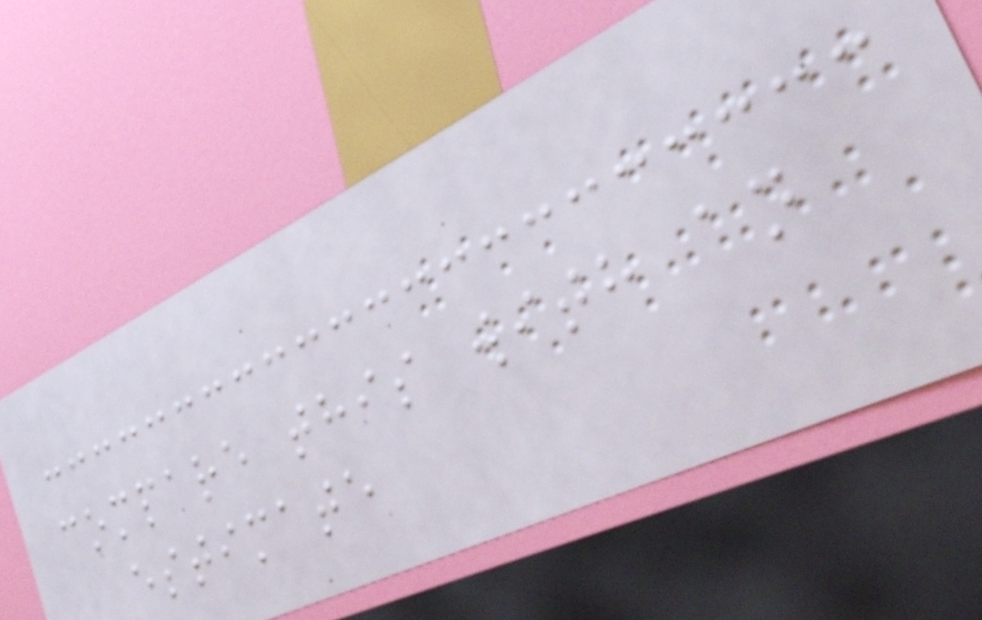compare this with an
estimate
